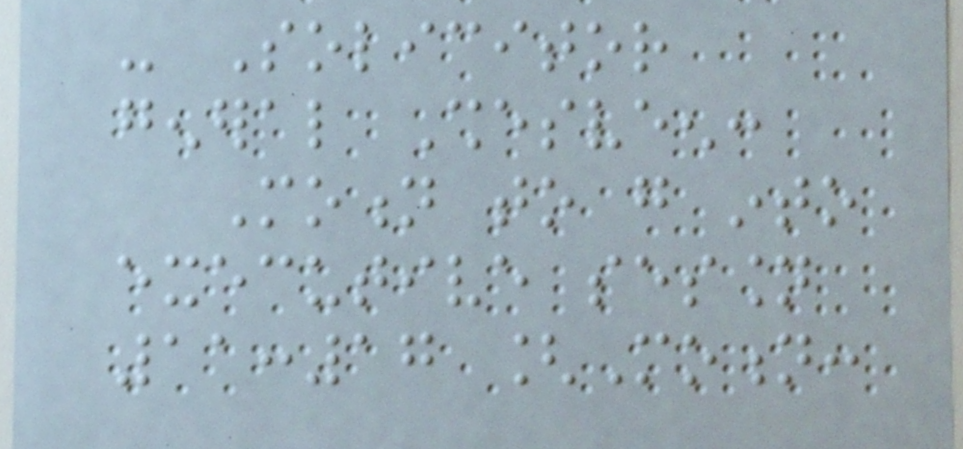- Solicitor
general Shesveen:
Motion to go into
executive session
11:17 [Motion:
